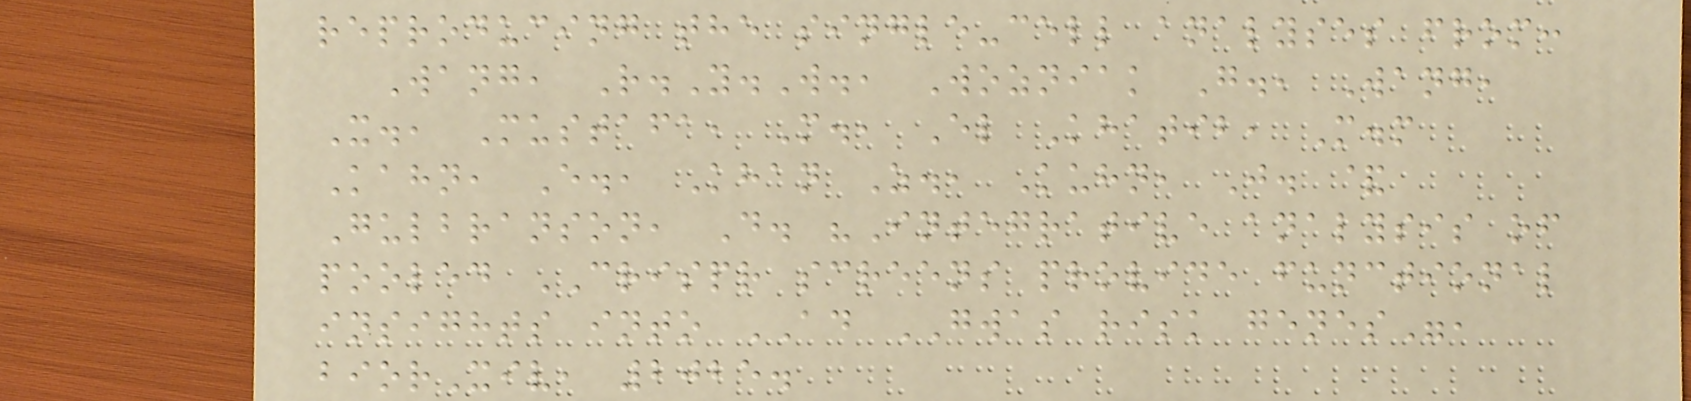reproducing the single-cell analyses from:
Wang, R.Y.W., Wozniak G., Wang,
X., Mustafa, M., El Khatib, M.m
Kahn, E., Khan Z., Kuhn, J. &
Gulbranson, D. "Integrative analysis of
pooled CRISPR screens provide functional
insights into AD GWAS risk genes",
biorXiv, 2025.
